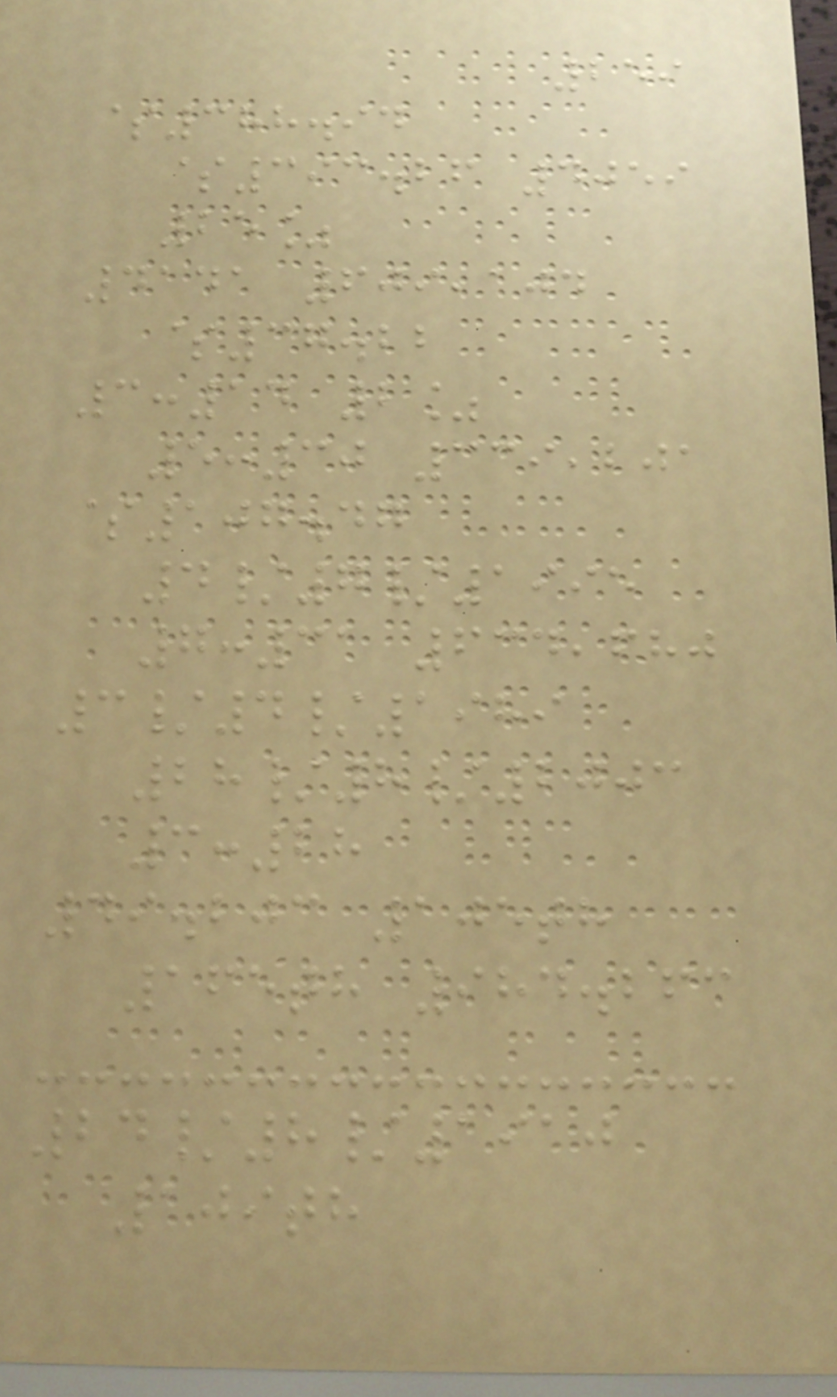259
$388.94
$393.26 4059
25%
4141 609,104
$37.22
3:14 2%
5:30 339,201
$107.47
4/7/1995
7:31 634,680
3/4/1989
28/8/2003
3:28
49.203 105th
165th 984.263
24/8/1910
109th
